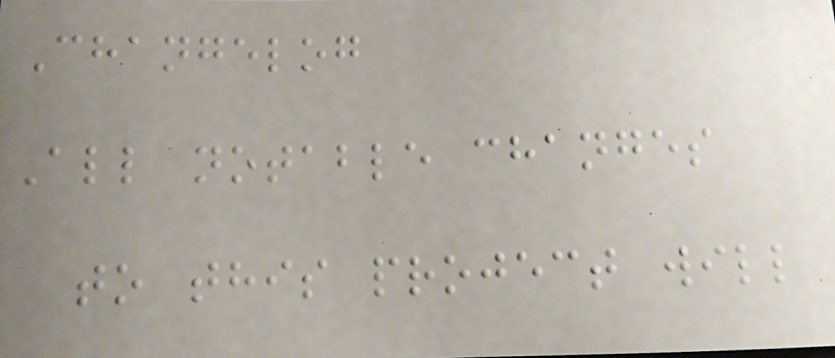Changelog
All notable changes
to this project will
